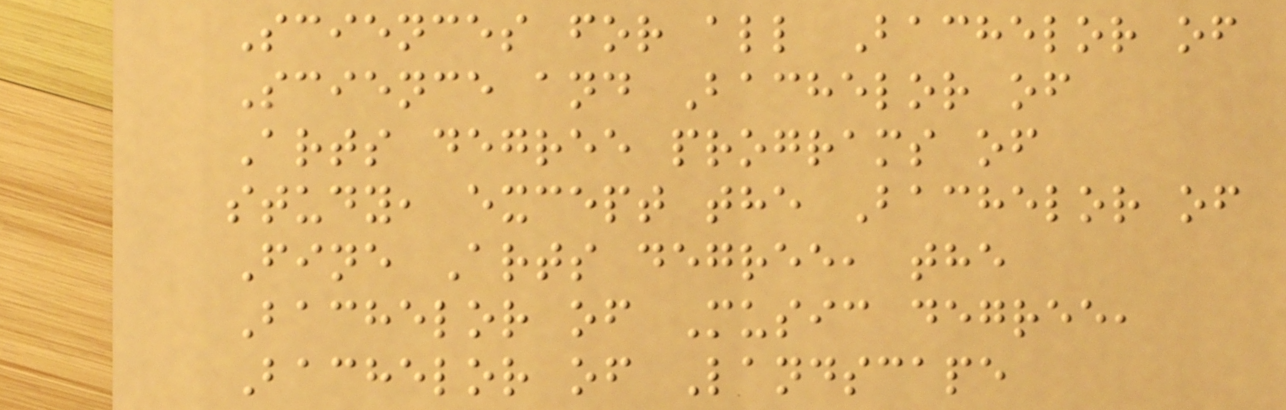Sciences for all Bachelor of
Science and Bachelor of
Arts degree programs of
study, except the Bachelor of
Fine Arts degree, the
Bachelor of Music degree,
Bachelor of Landscape
